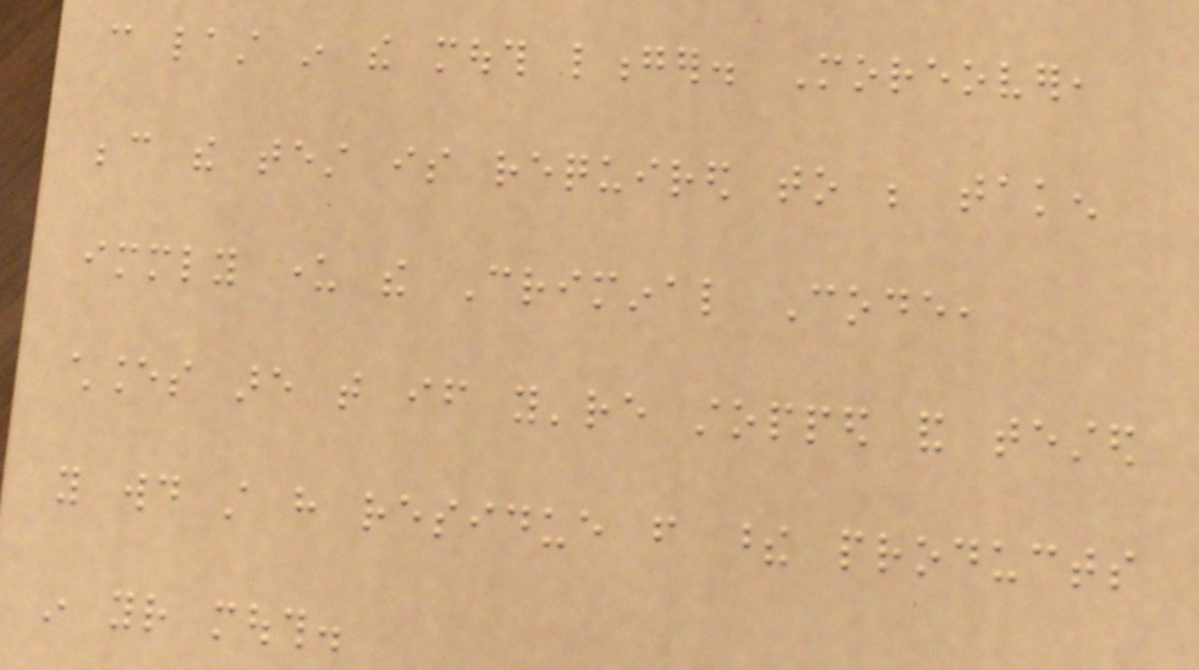can last in the mouth longer. Moreover,
because the test is required to be taken
immediately under the Criminal Code,
chances are that if you're stopped and tested
you would still have residue from these products
in your mouth.
